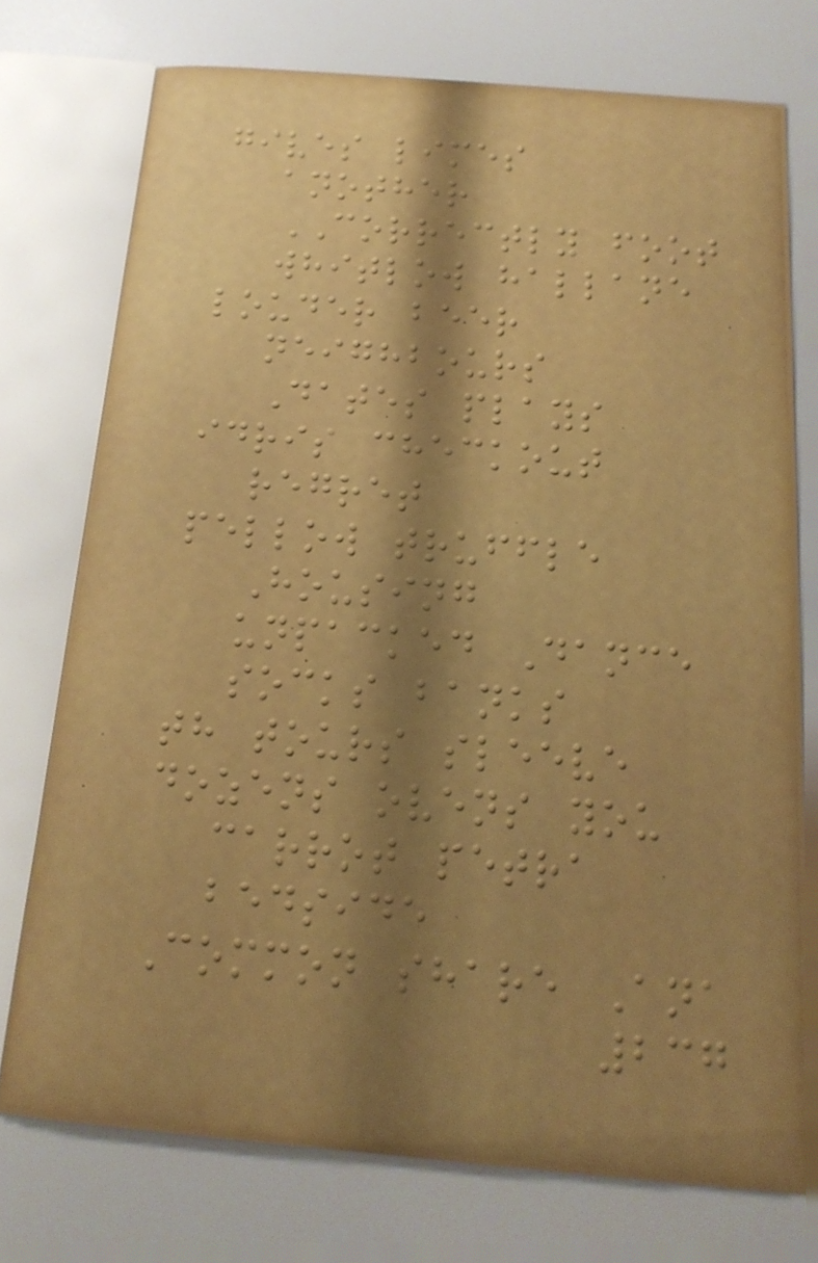gives limes
another
CORRECTLY foot
whitlow hallane
louder beer
neighbours
Dates plays
idris checkout
regret
pellow truffle
Housing
unpacked Dance
socks banks
th tours sleeve
dozens ovens you
carrot petra
bedside
Common share Ana
237
